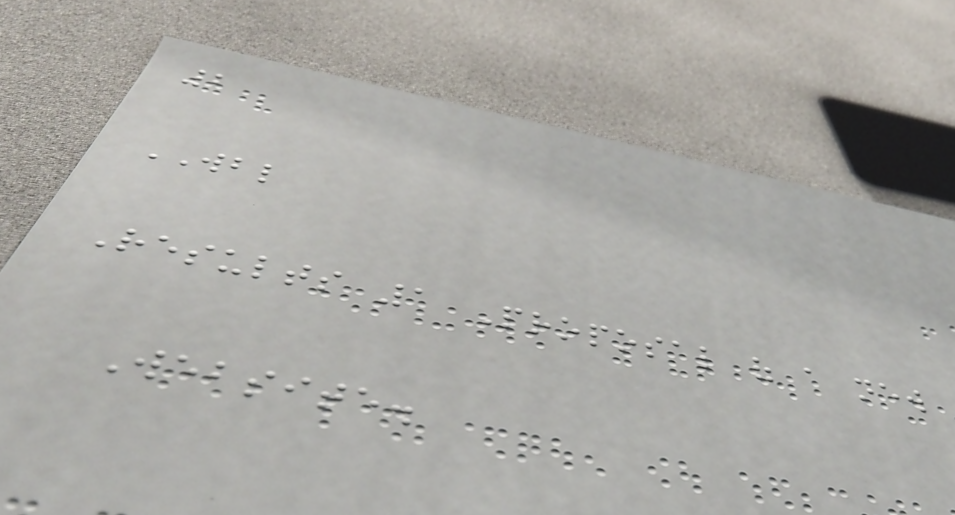2
WBL
Results 1 Proposal of a new
Website.
